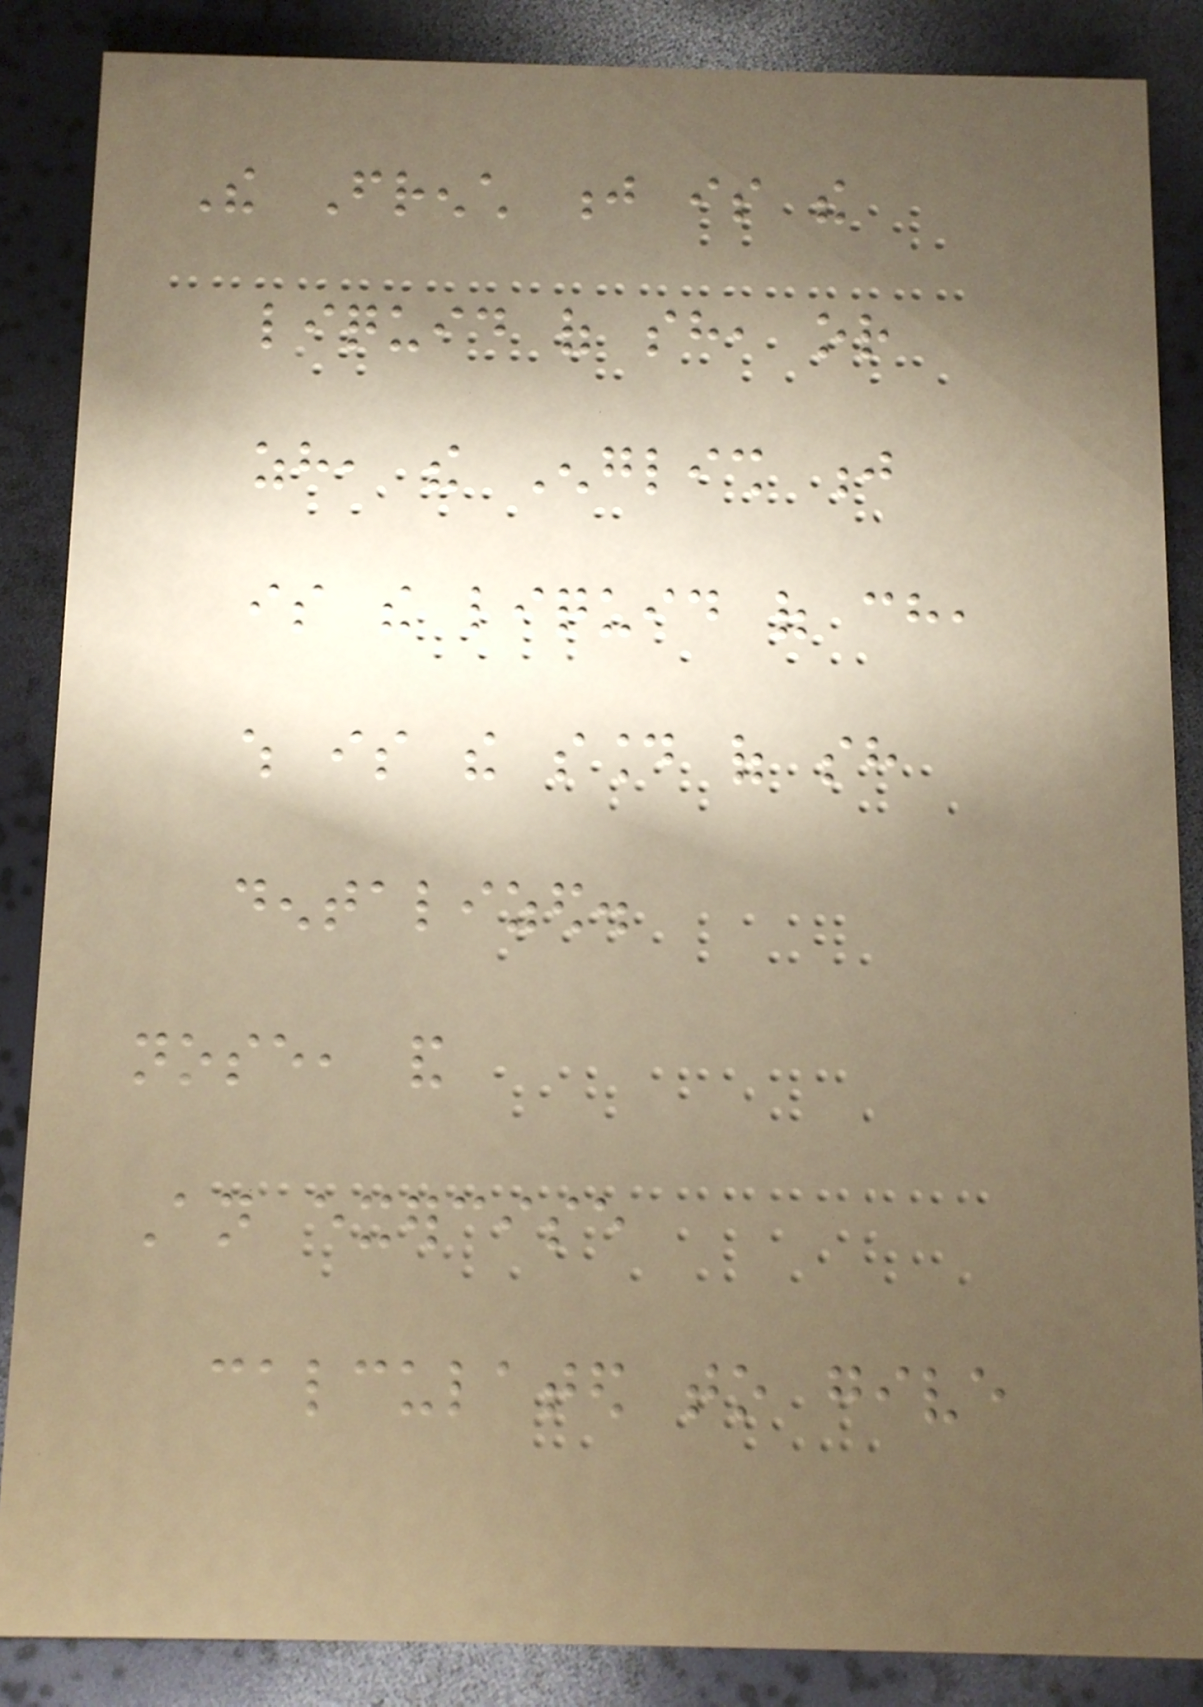The French j is the
liquid of sh, or
zh, the English j
is the liquid of ch,
which is the sound of sh
dentalized.
nose, and
An exercise
calculated to give
